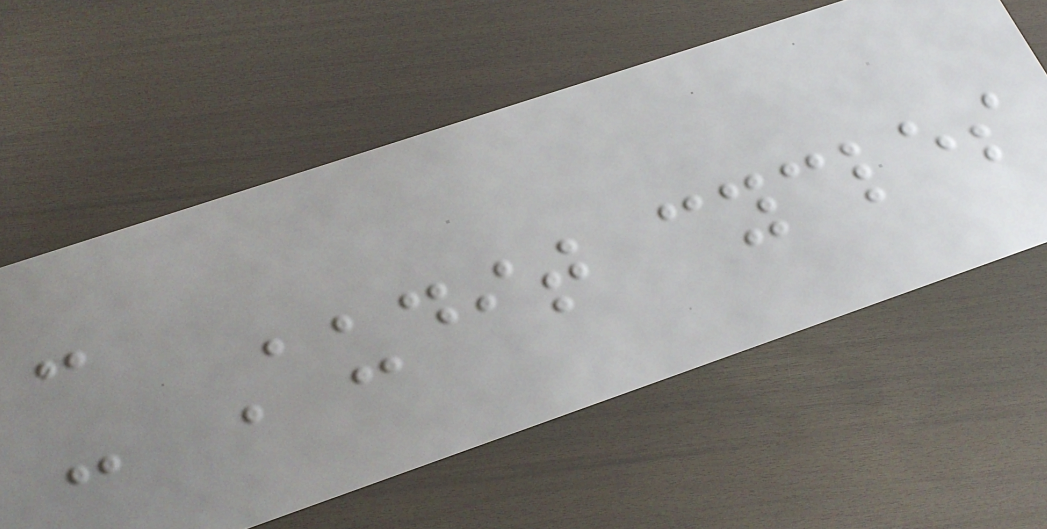-
- Audit cycles
